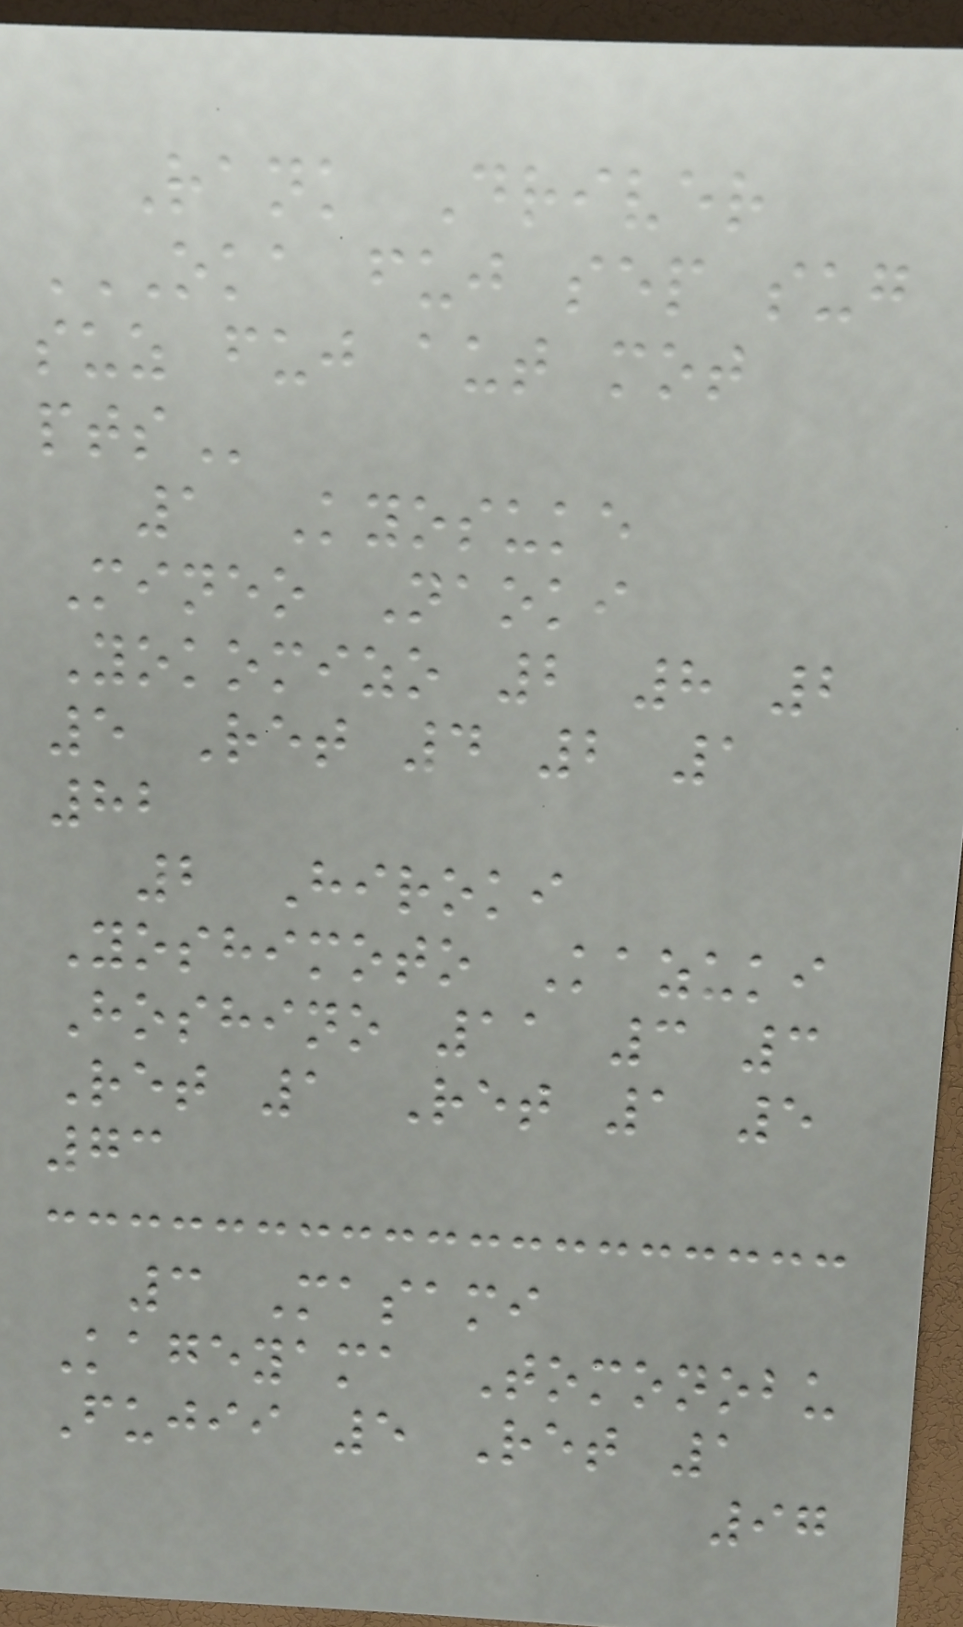Rank Driver
OKA FUJ SEP SUG
SUZ FUJ AUT MOT
PTS
1 Kyosuke
Mineo Naoki
Yokomizo 2 8 2
5 Ret 4 2 1
82
2 Hiroki
Yoshimoto Kazuki
Hoshino 11 3 3
Ret 1 Ret 1 5
73
3 Masami
Kageyama Tomonobu
Fujii 5 Ret 1
97
